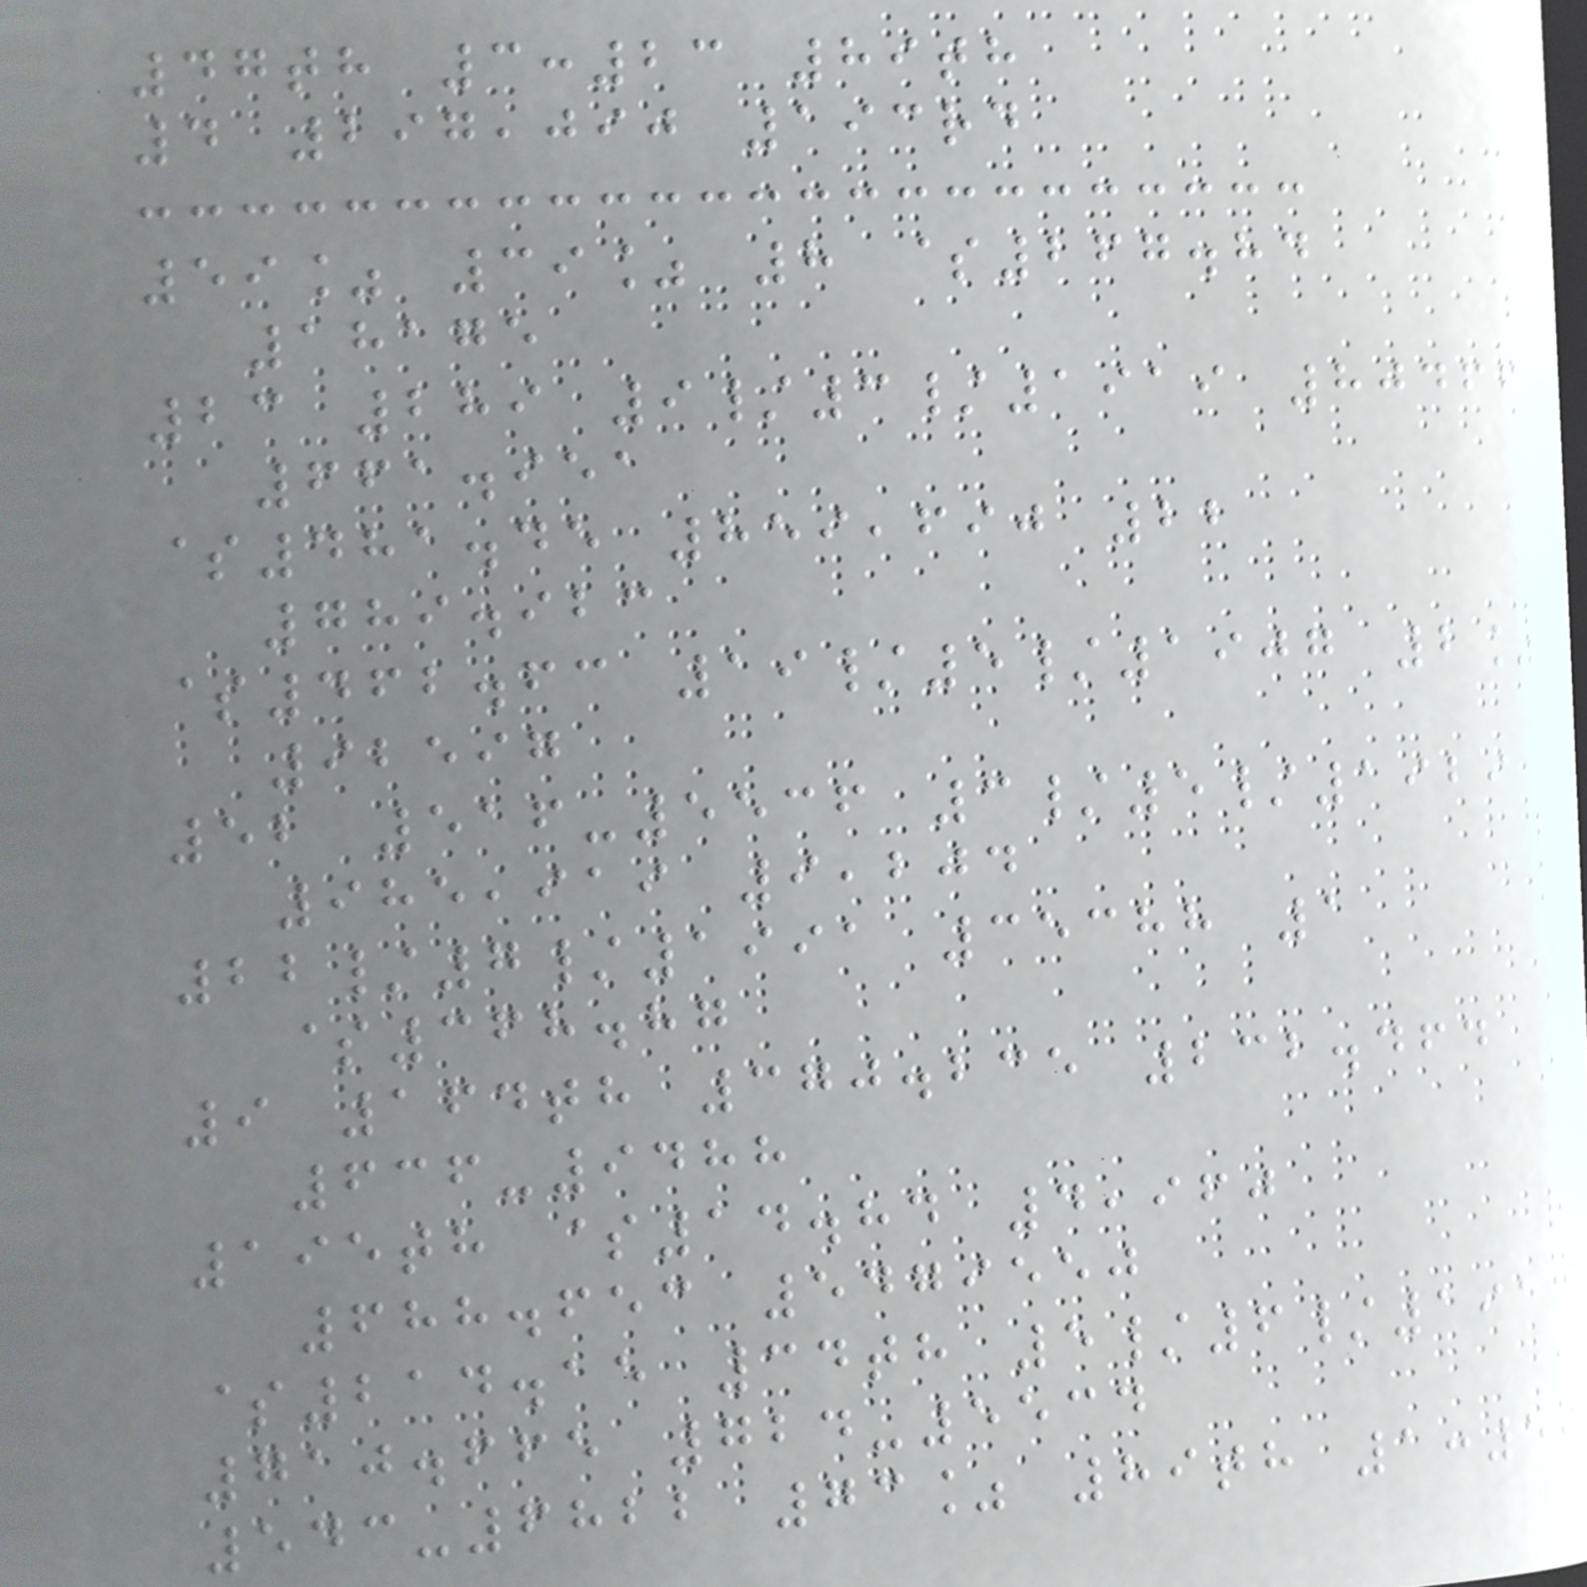47th 3:23 89th
4 297,090 193rd
59% 39% 8 $267.84
18175
23 289 9/3/1919 80466
661.951
$481.45 859,690 22
789.923
$462.63 19/5/1907 2%
92597
52 516-5536 3/5/1929
985,919 9,204
22/7/1991 35388 1
$368.87
9 164th 370.235 232.464
636-9488
195th $14.84 4,960
688.653 5479550
$214.15 34th 5/6/1913
710.665 724-5534
543-6822 73% 89th 1:59
